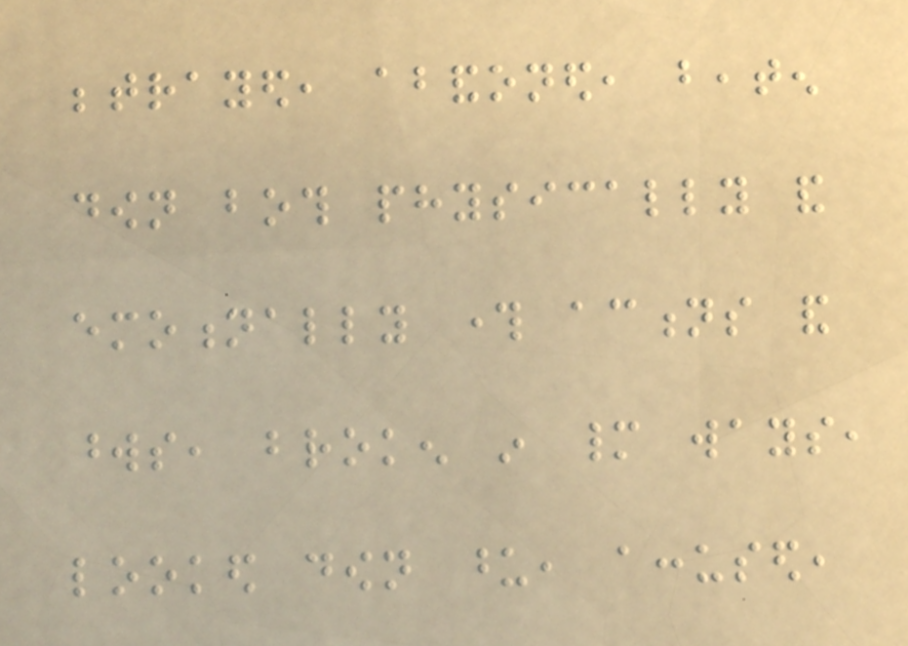betrayed, abandoned, beaten
down both physically and
emotionally through actions and
words, broken in many ways,
looked down upon, accused,
